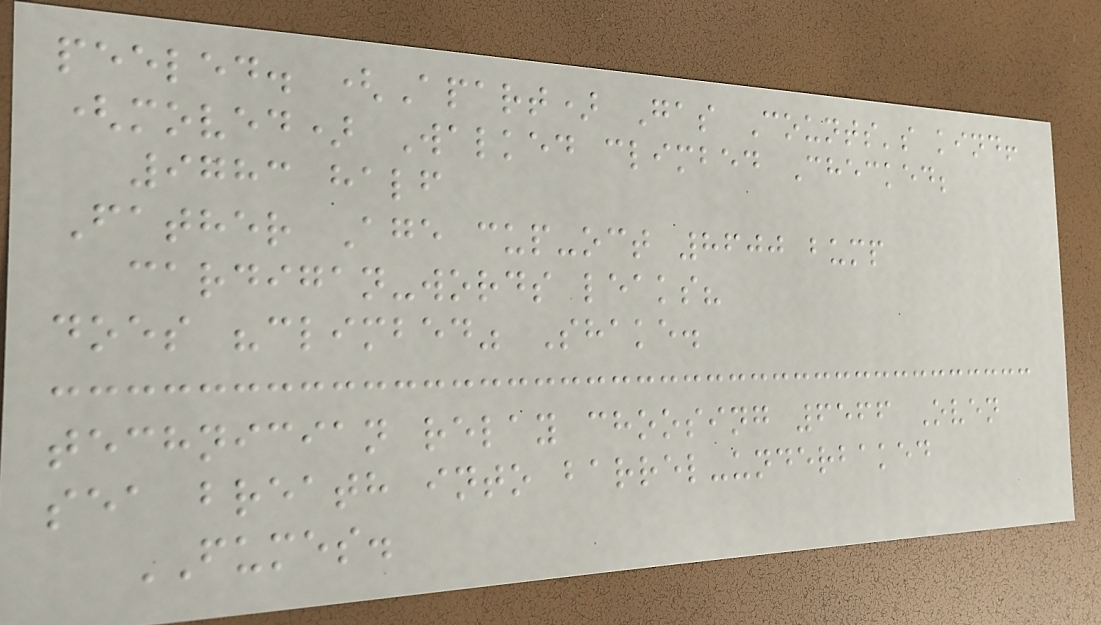peeled. (Apart) Gas Counts's kind!
(moved) Walked climbed Checked;
9783 half
Father Age cup-oct 8600 bump
cardigan-words leaks?
does "climbed" Shake.
technician relay choosing 6566 Oven
sea breath into barrel-underbaked
FUMES.
